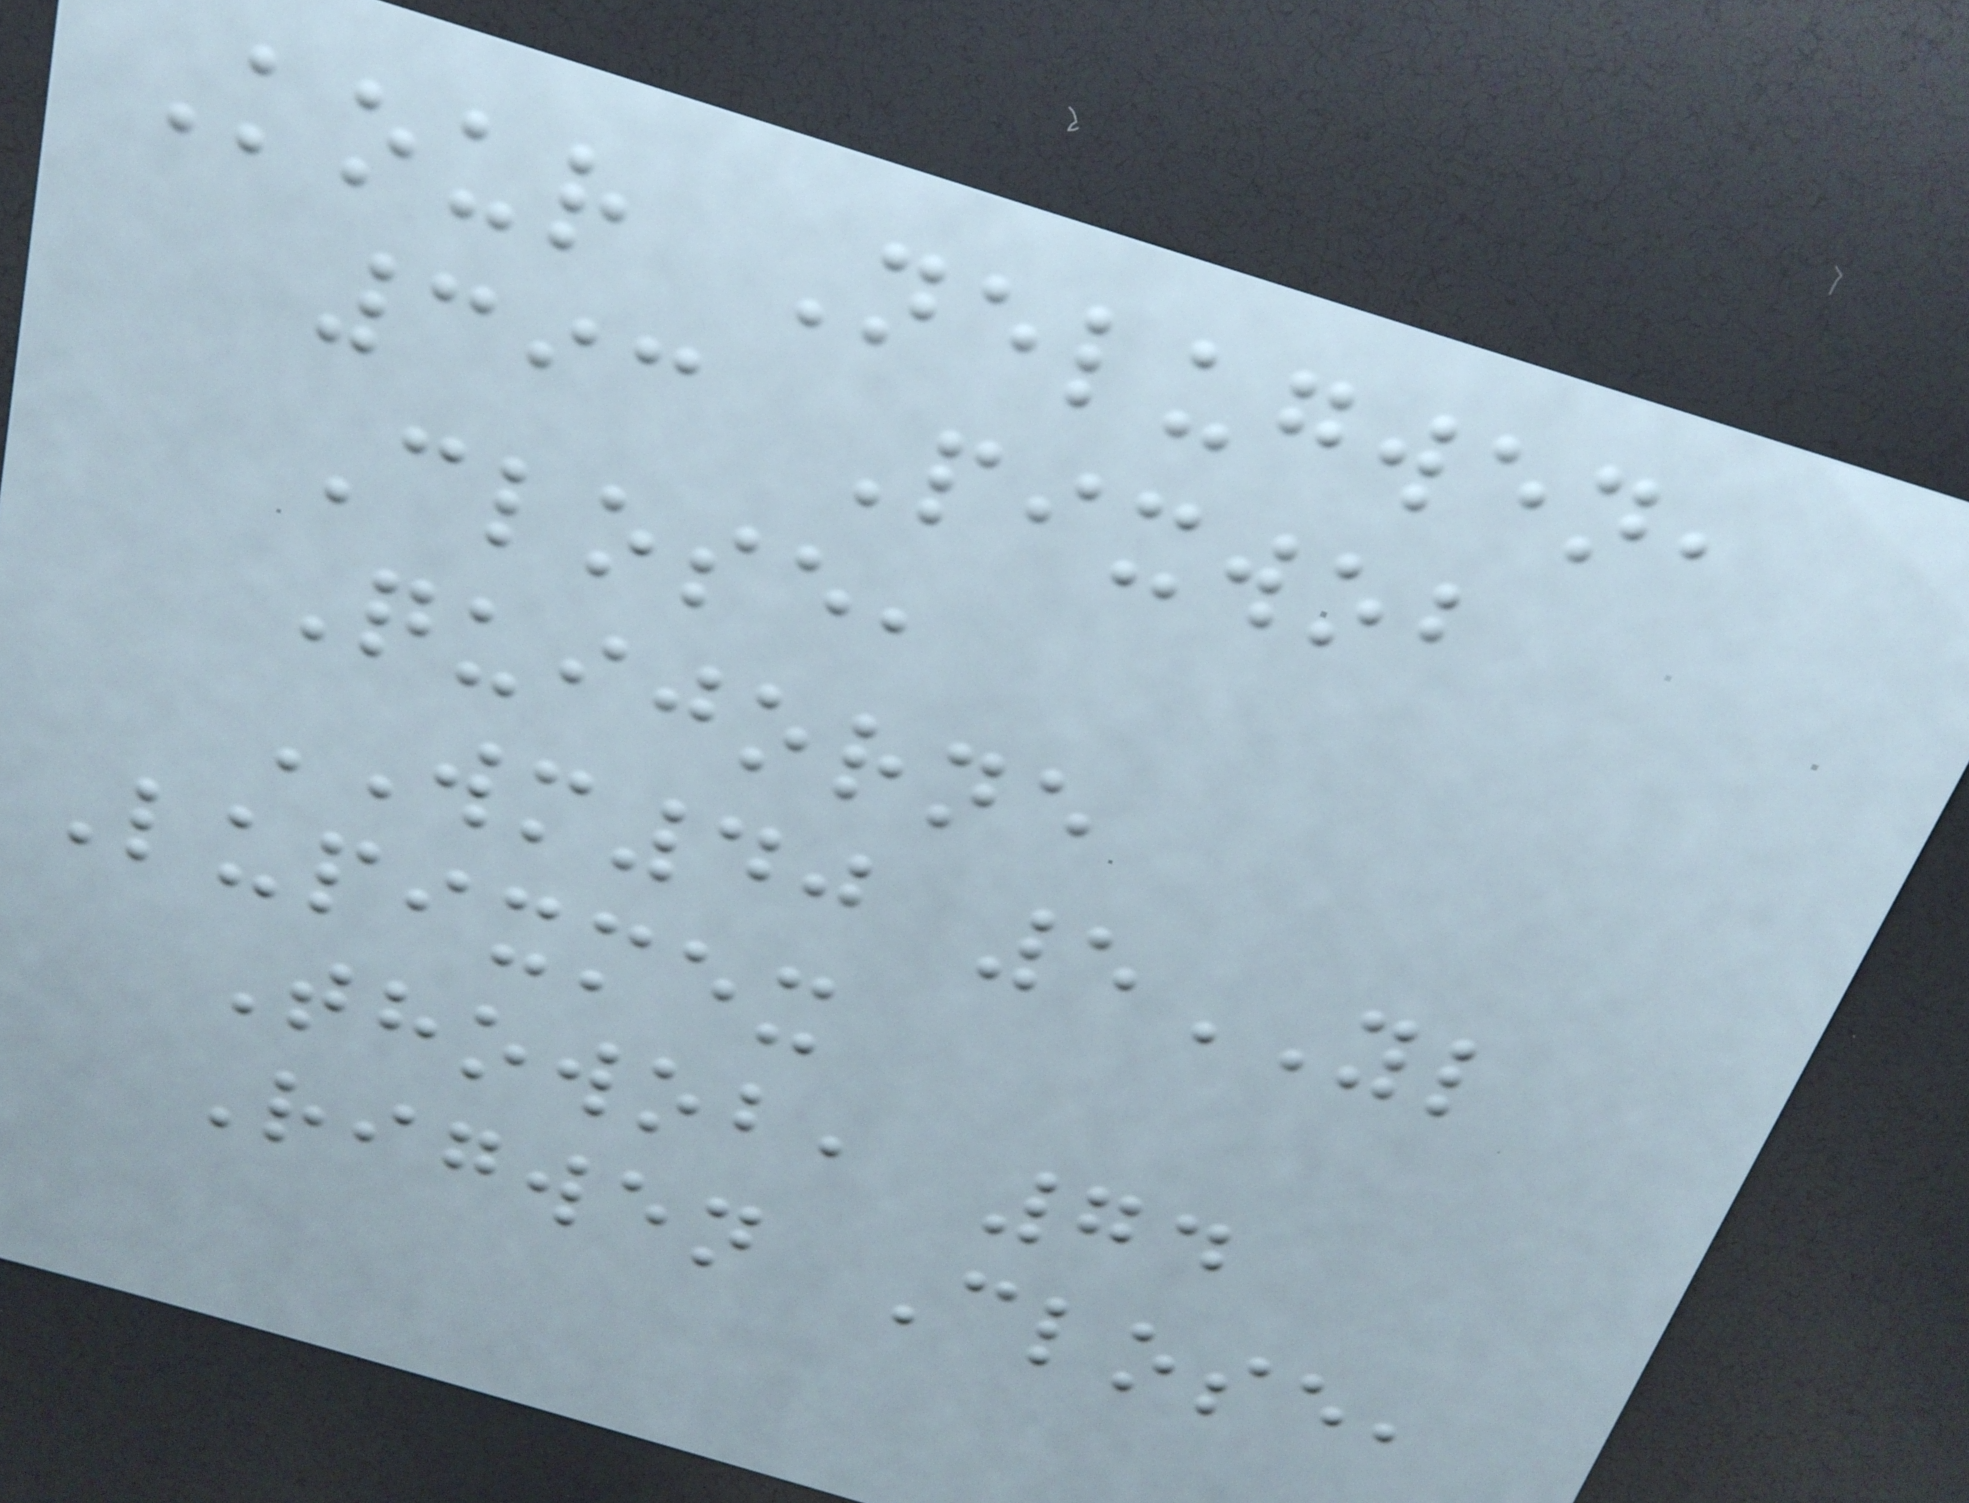Kour Nelugwen,
393 Pixwob
Close,
Quijorne
WM40 5YL
Lupixmex
Thowob, 74
Rigwen Close,
